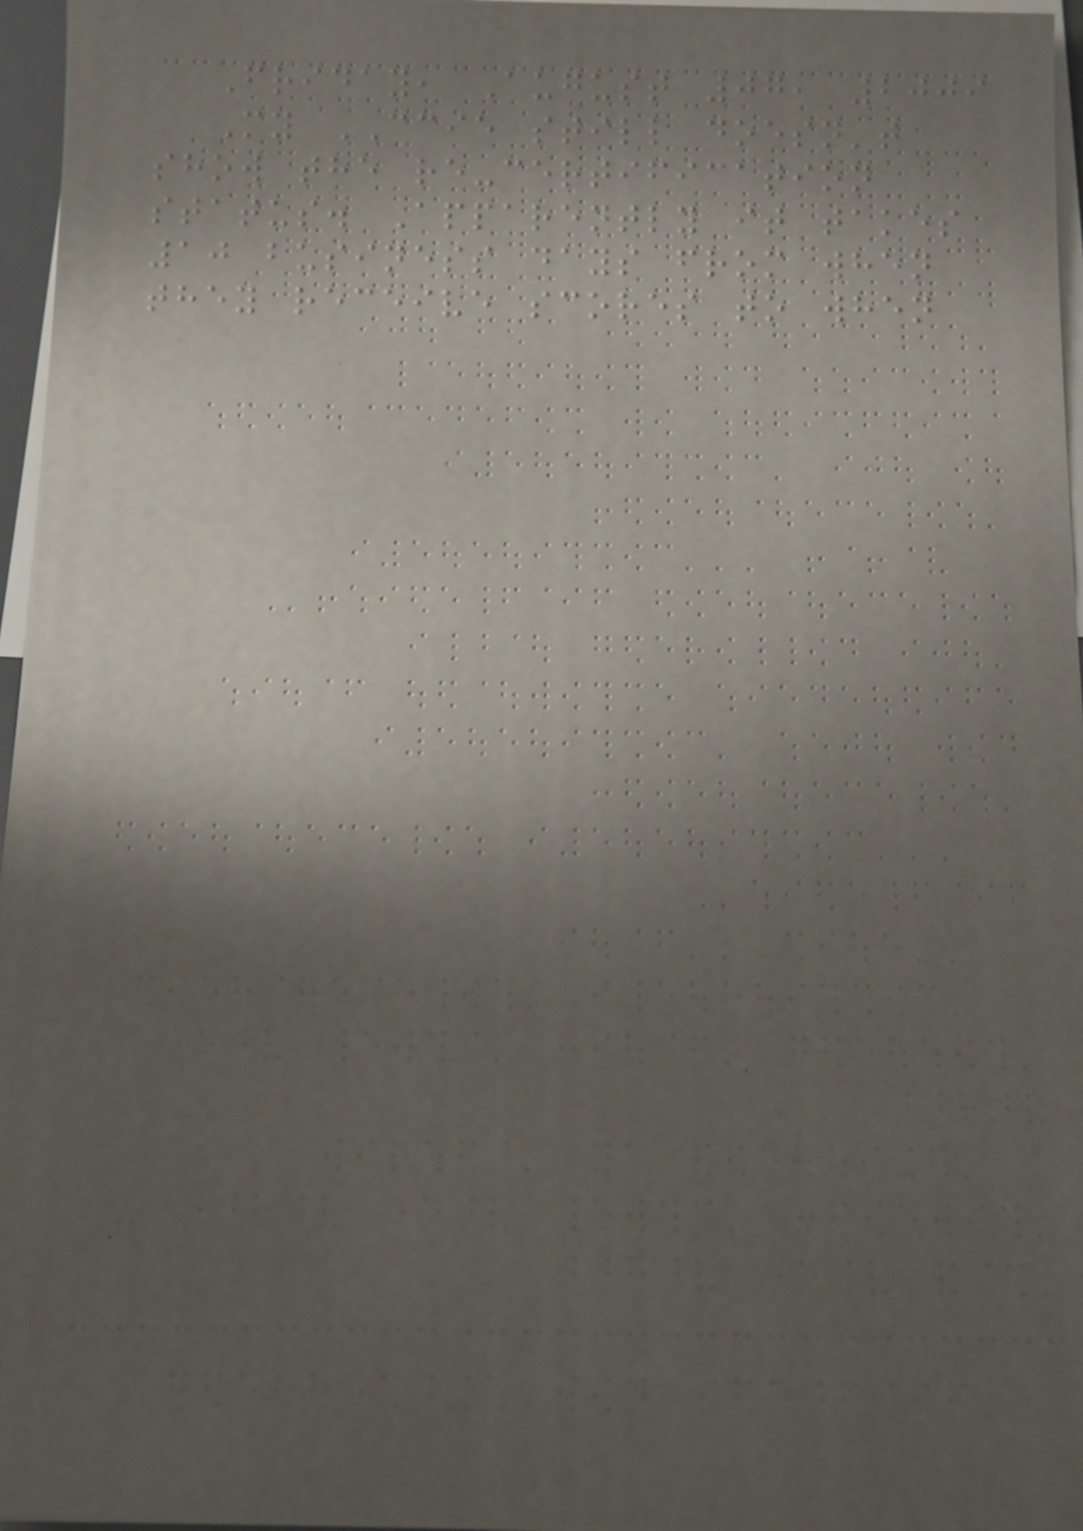Friday, August 07, 2009
My CCIE still doesn't
show the re-certification
status. Apparently it takes
10 business days from when
they receive scores to when
